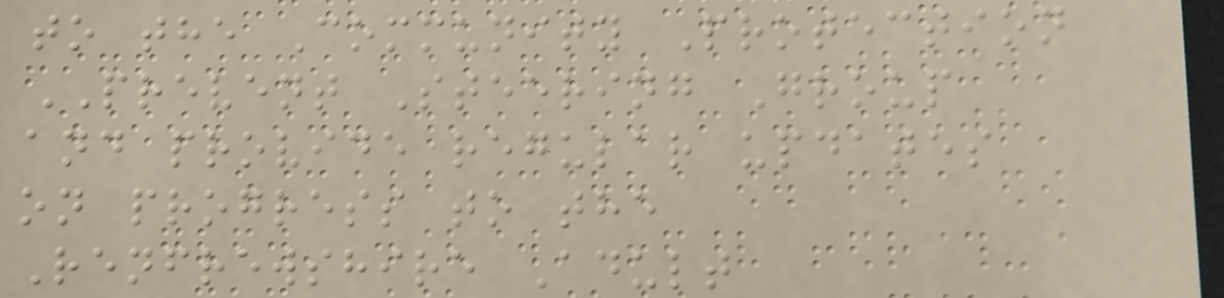to the Community Protection
PREVENT Steering Group
and provide regular updates
on progress to the
Renfrewshire Adult
